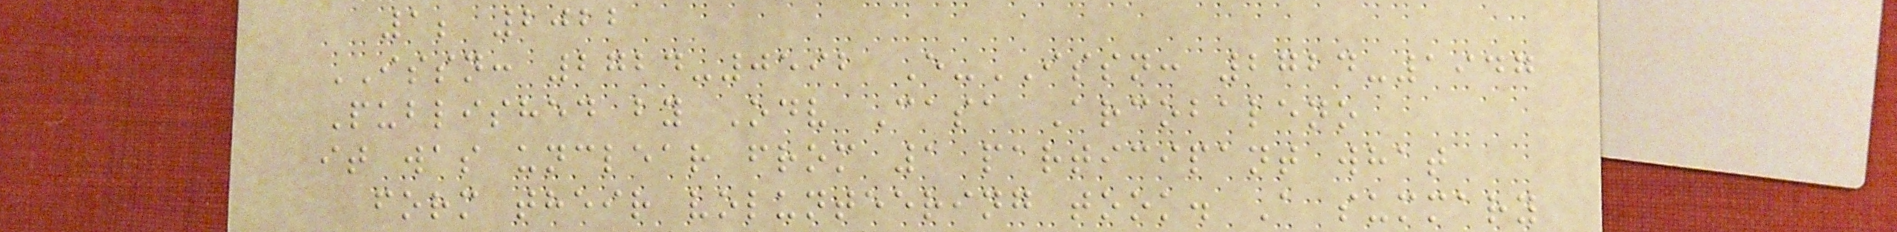1; 2022
ISSN: 2724-0592 E-ISSN: 2724-1947
Published by Odv Casa Arcobaleno
it was unclear from 1 participant what
form their volunteering took. A summary
